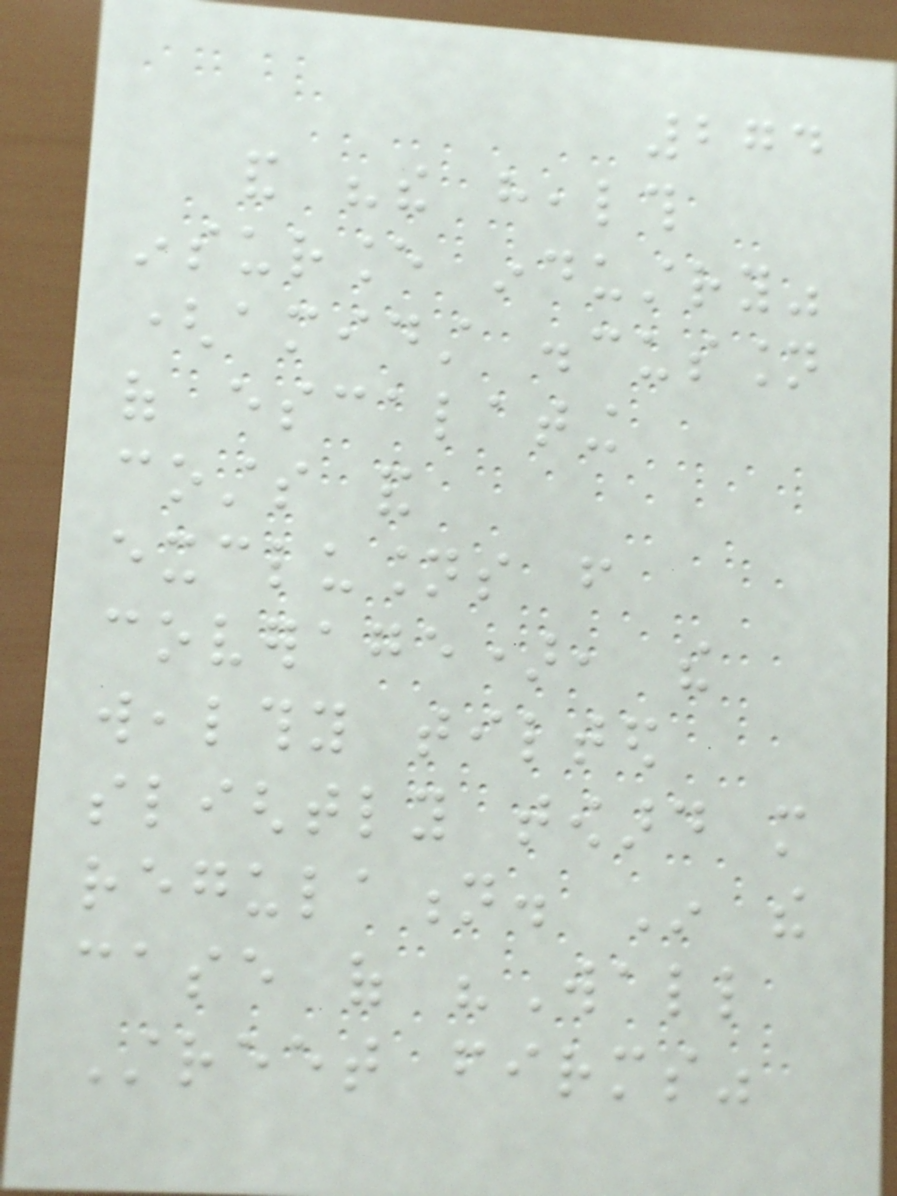274
and "the health
insurance industry"
(amidst discussion
of escalating
costs and
exclusions from
coverage), the
wealthy tilted
slightly toward more
regulation. In the
case of "Wall
Street firms"
